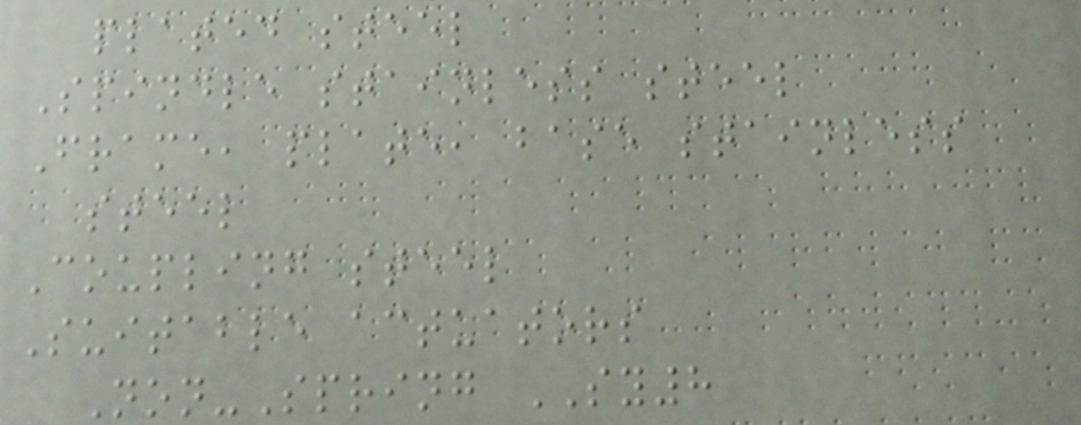plated steel
Spindle stainless steel
Frame, plate, base stainless
steel
Coupling steel
Suitable actuators
Non-Spring SY8
